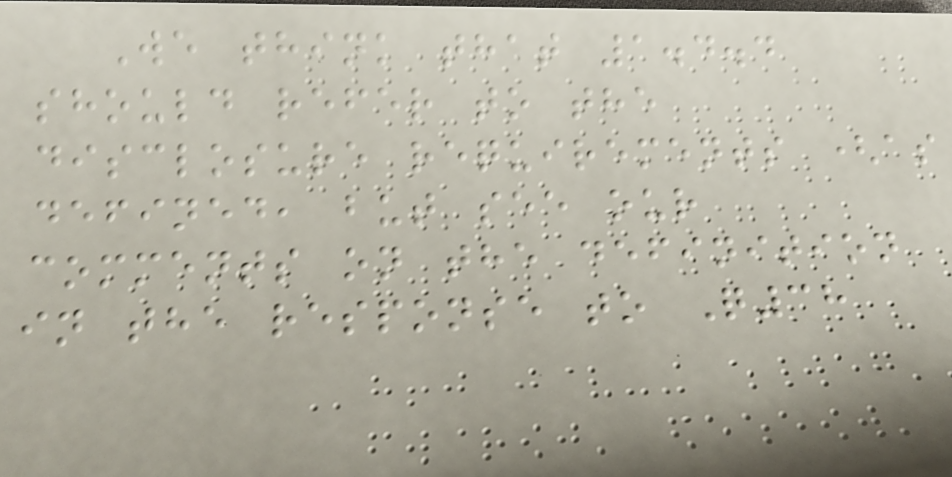We think that 1.4.4
should refer to the
disclosure requirements (as
defined, but see our
comments on the definition
in the response to Q38
